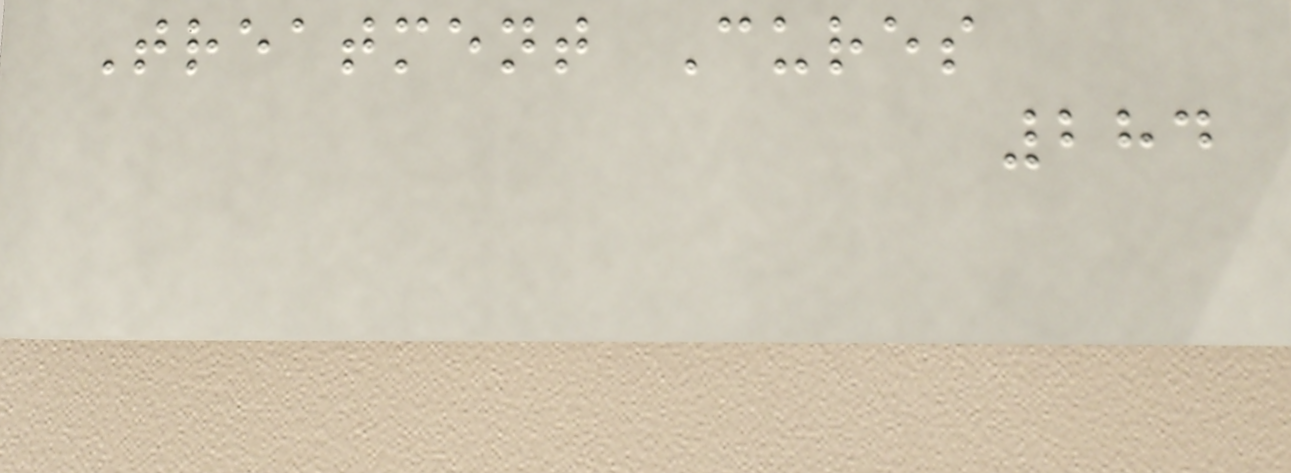Treatment Cures
284
